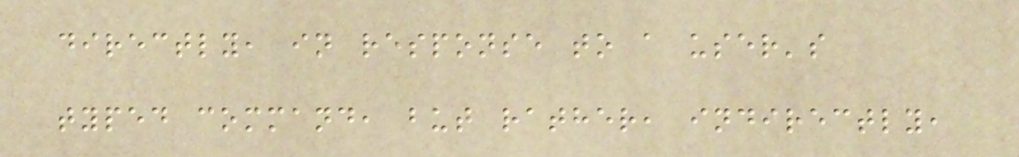directly, in response to a user's
typed command, but rather, indirectly,
